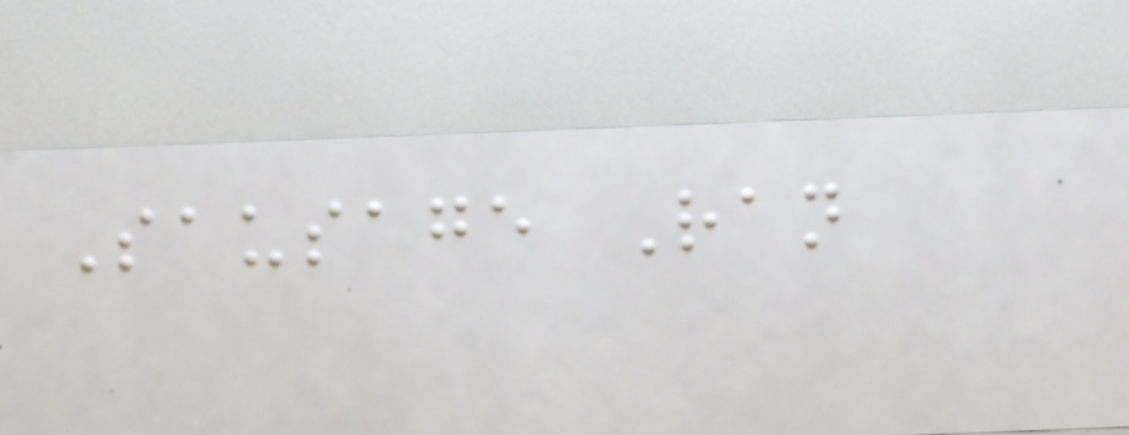Sausage Ran
